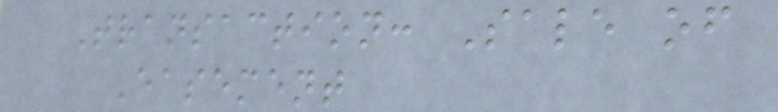Transaction: Sale of
Easement
